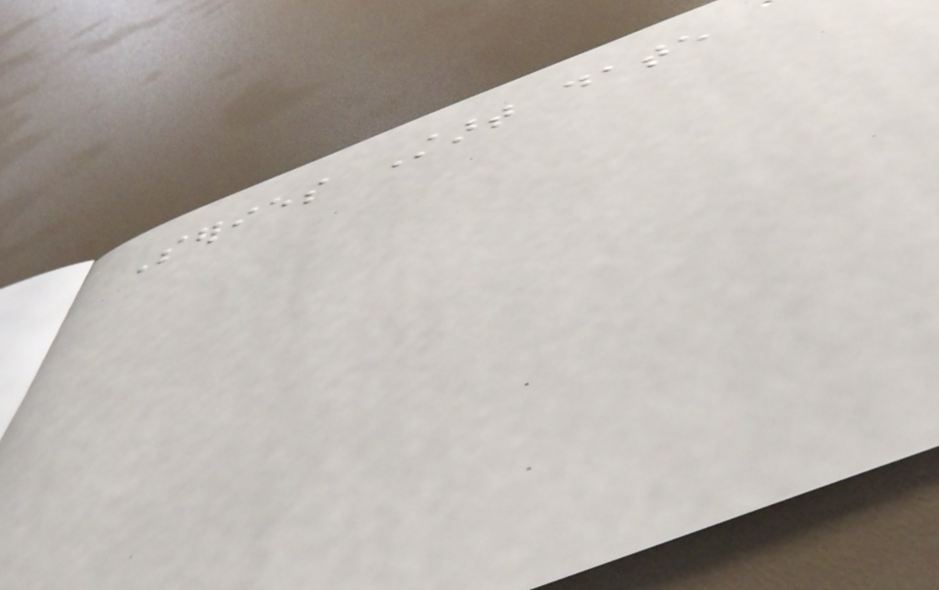Series Start date
